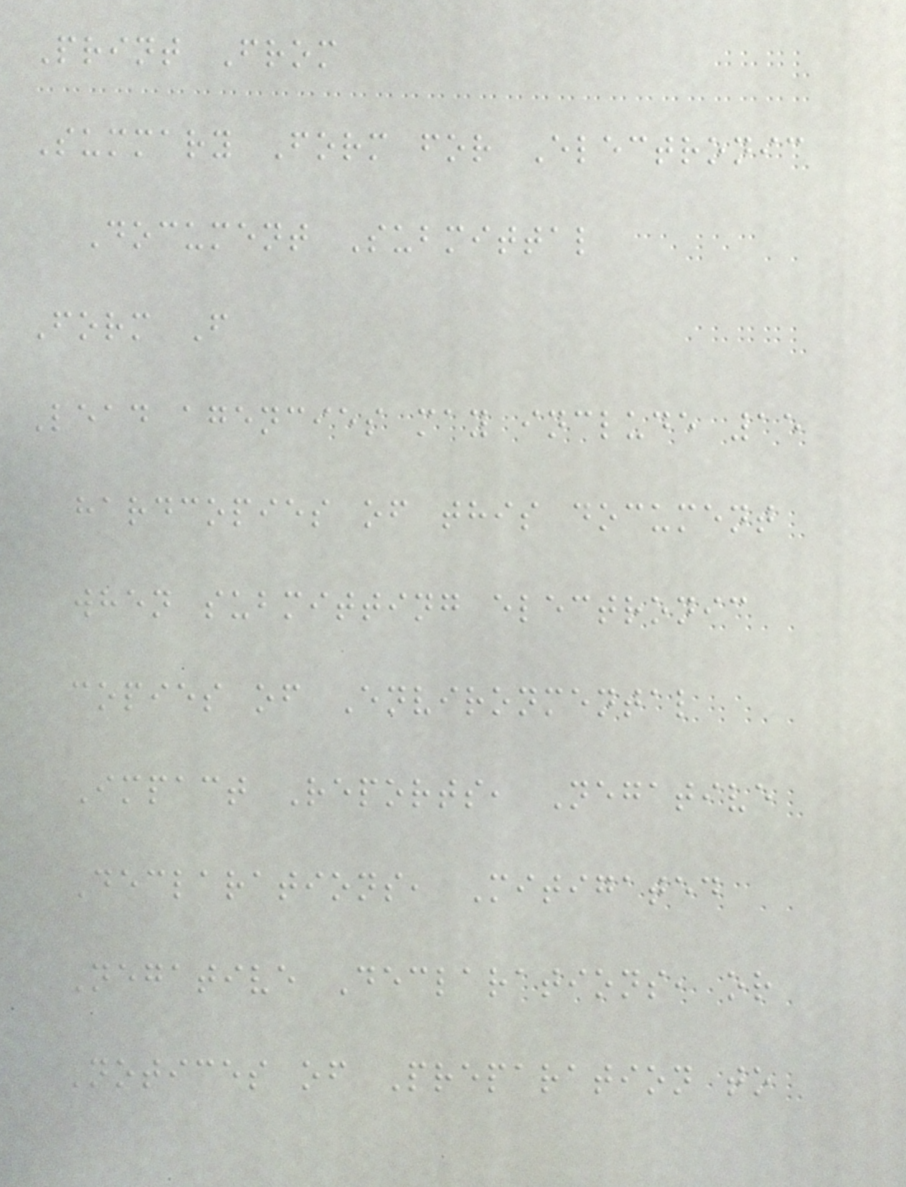Print From
Summary Form for Electronic
Document Submittal
Form F
Lead agencies may include 15
hardcopies of this document
when submitting electronic
copies of Environmental
Impact Reports, Negative
Declarations, Mitigated
Negative Declarations, or
Notices of Preparation to
